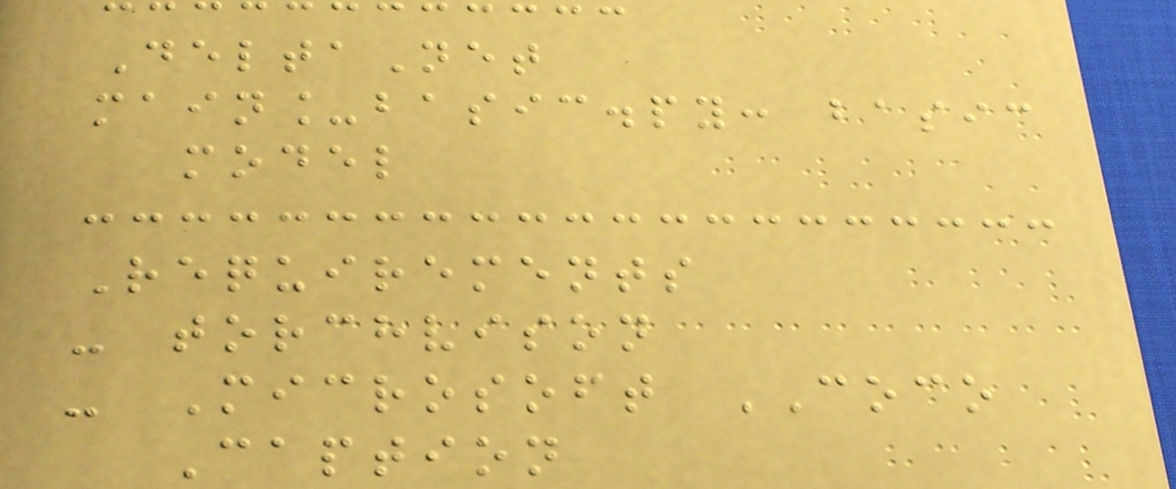DeltaNet
main_basic.py: basic
model
Requirements
- torchvison
- Microsoft COCO
Caption
